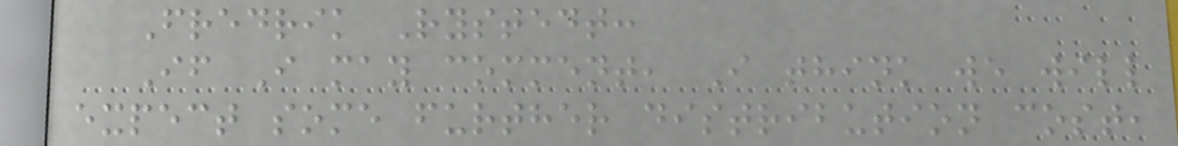Fredrik Rystedt:
If I may comment, I think we will
expect some further distribution cost,
